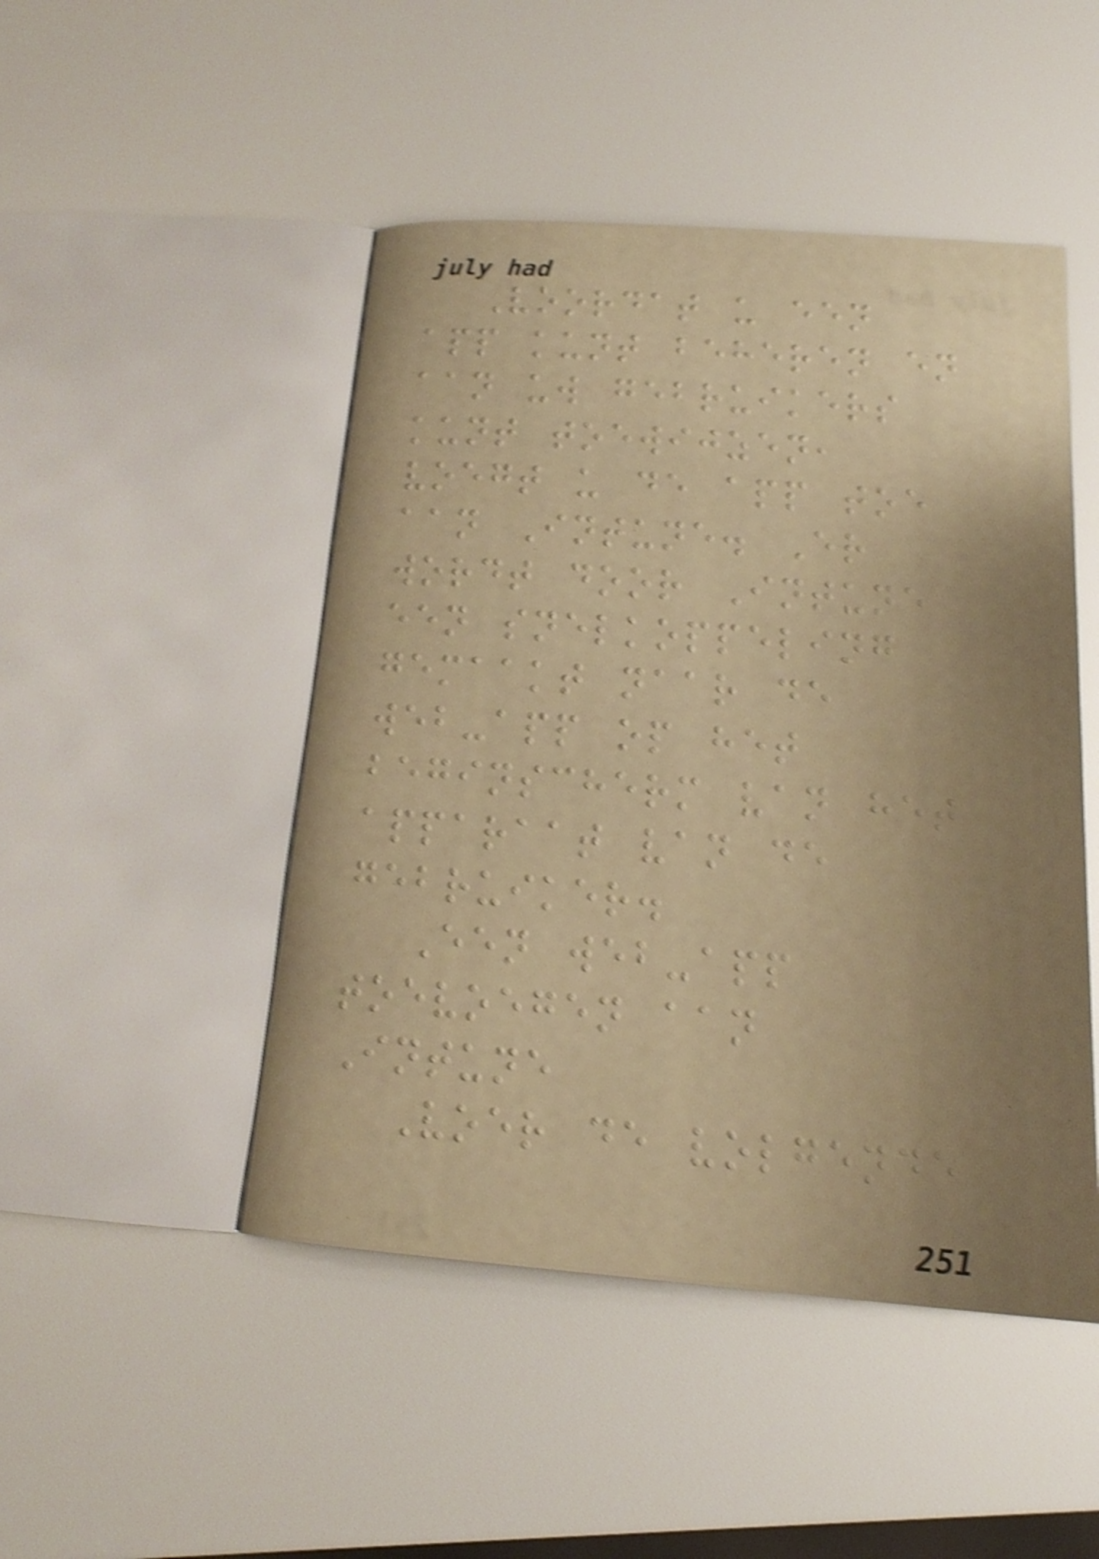Voordat u een
app kunt beheren en
aan uw gebruikers
kunt toewijzen,
voegt u de app toe
aan Intune. Er
wordt door Intune
een snelkoppeling
gemaakt naar de
web-app op het
beginscherm van het
apparaat van de
gebruiker.
Een web-app
toevoegen aan
Intune
Voer de volgende
